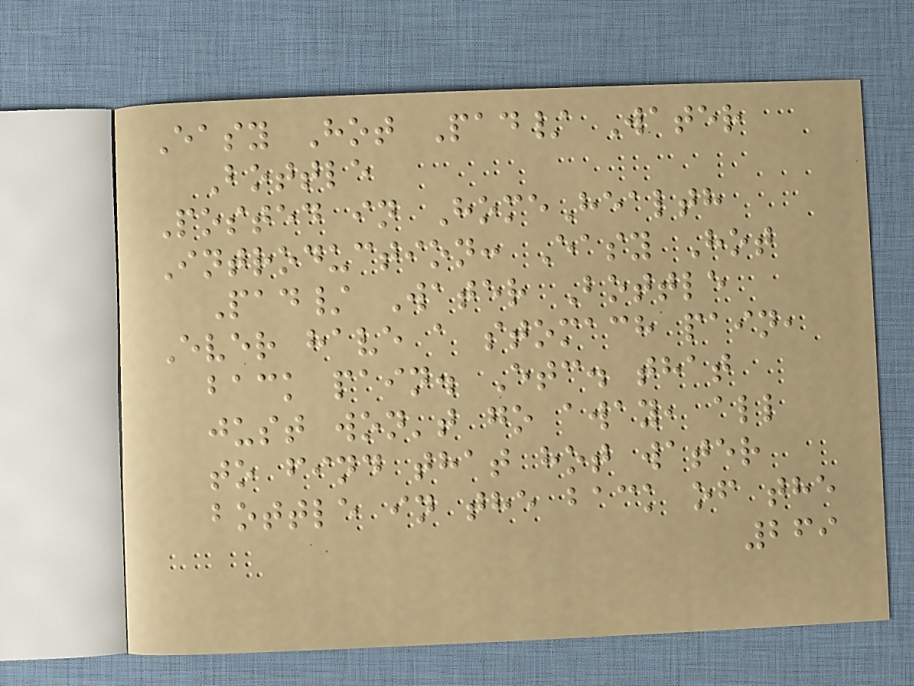Easy Hot Pad/ Water
Bottle
Posted in HomeHealth
Introduction: Easy Hot
Pad/ Water Bottle
Ever have a stomach pain,
back pain. Etc. that
just won't go away, all
to find that hot water
bottle in the back of the
269
